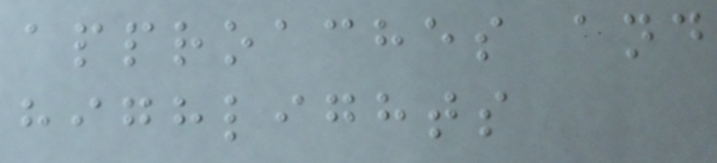approaches and
highlights
